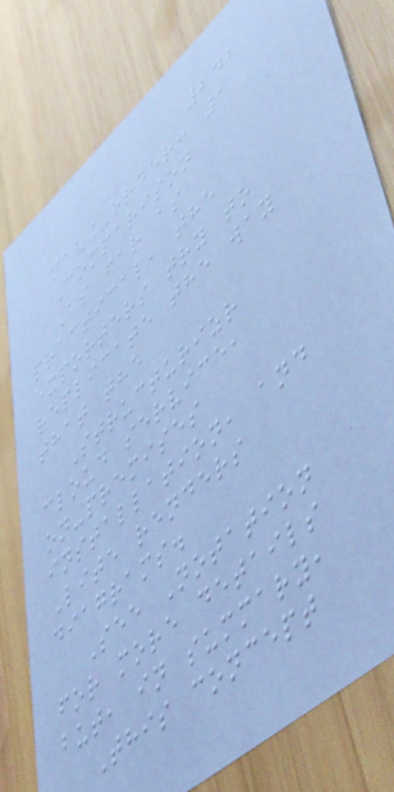242
nav_order: 1
Comparison
As far as
practical, the
exporters try to
replicate the way
that the
Structurizr
cloud service,
on-premises
installation, and
Lite renders
diagrams.
See Notation
for more details
but, in summary,
This concept
